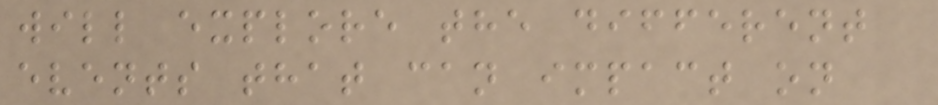will explore the different
events that can impact on
